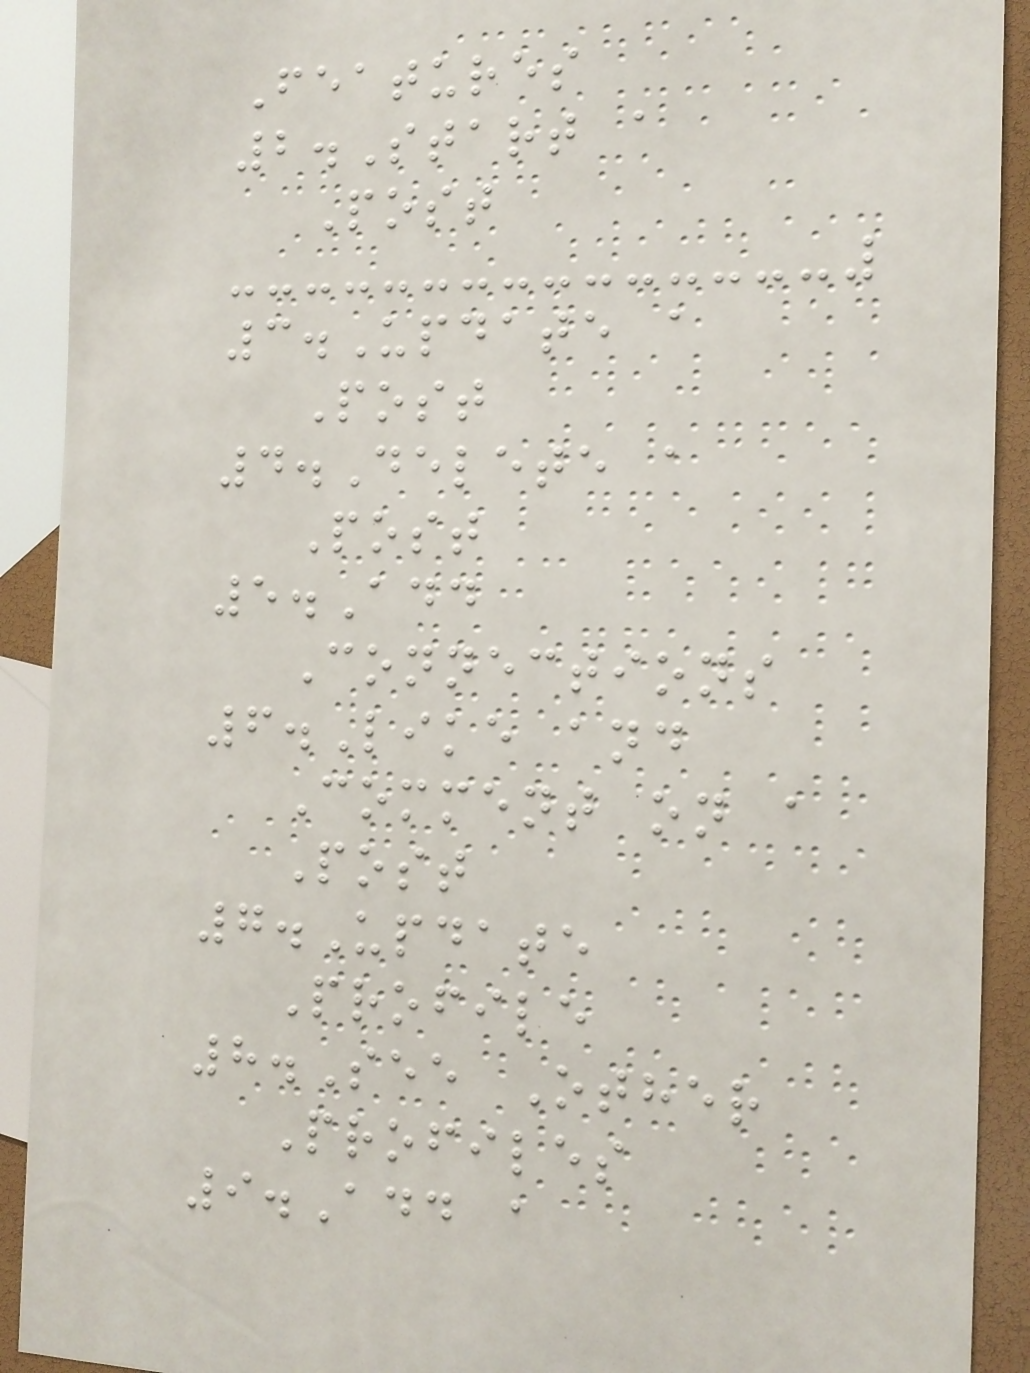Features
2.Start a
Post
3.Update a
Post
4.Delete a
Post
5.Add
Connections
6.Like and
Comment on a
Post
7.Update
Profile
8.See Other
Profiles
9.Add a
